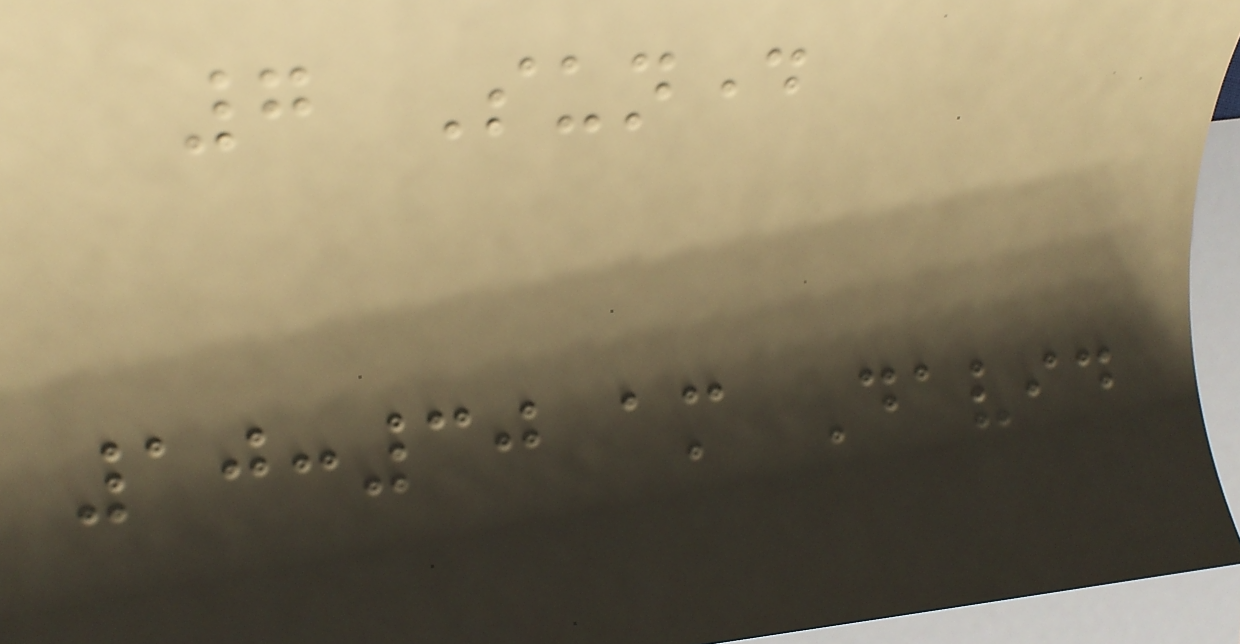7 Sunday
10:30 am David
